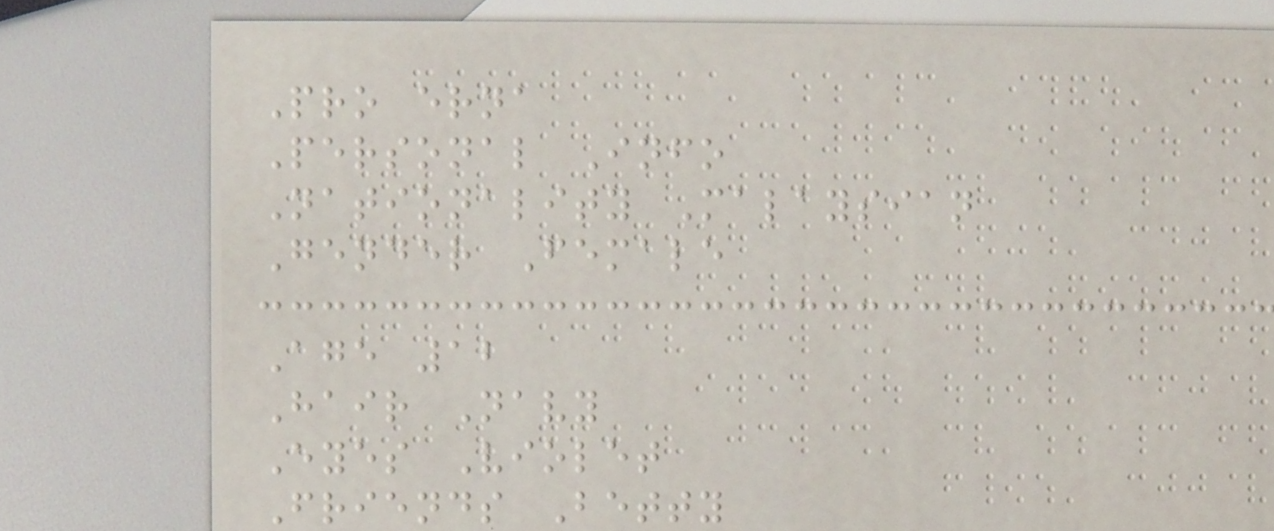Pro erna
Personal Info
Nationality Malaysian
Gender Female
Age 12
Hair Navy
Eyes Violet
Friends Betty
